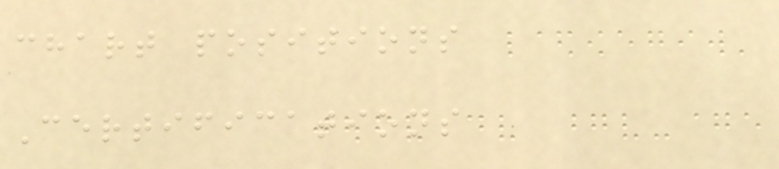chart positions
Certifications
